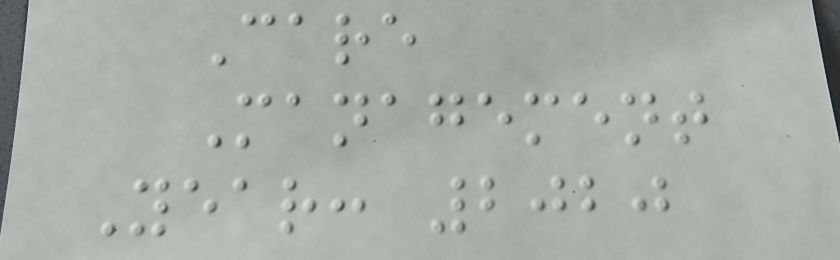Care
Management
Year: 2020
